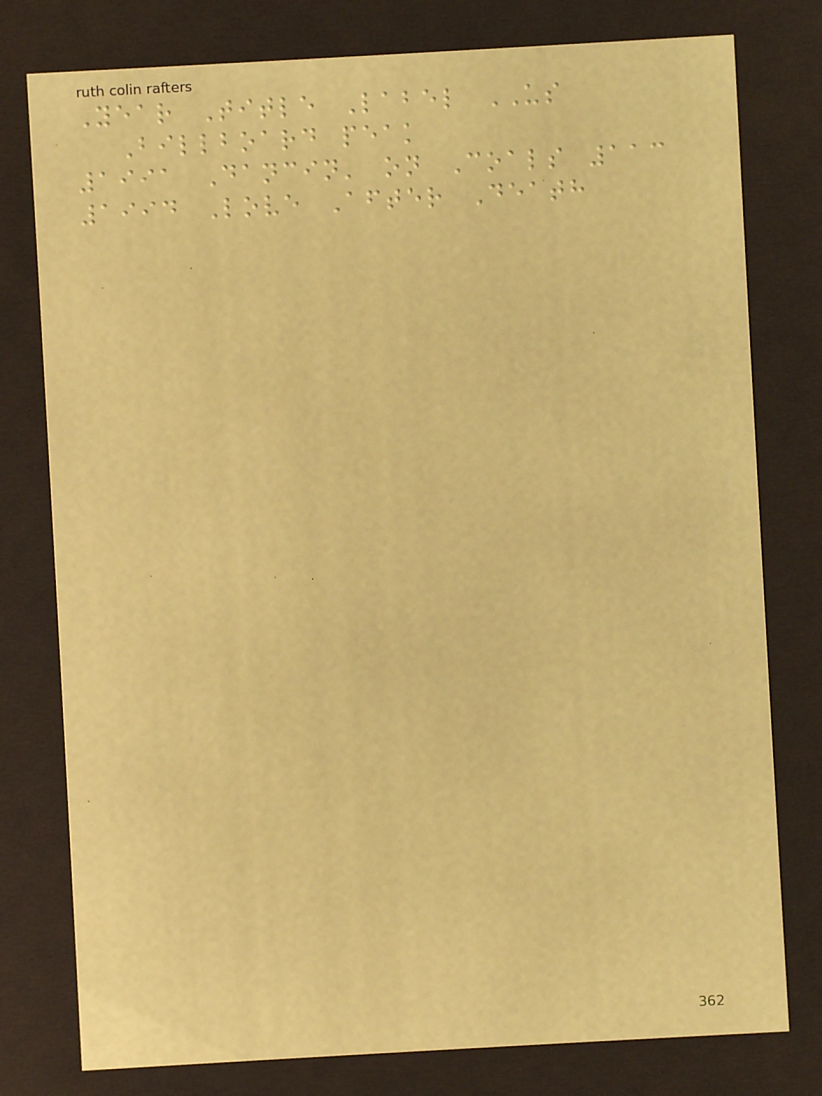Year Title Label US
Billboard peak
1991 Dancin' on Coals 113
1994 Love After Death
